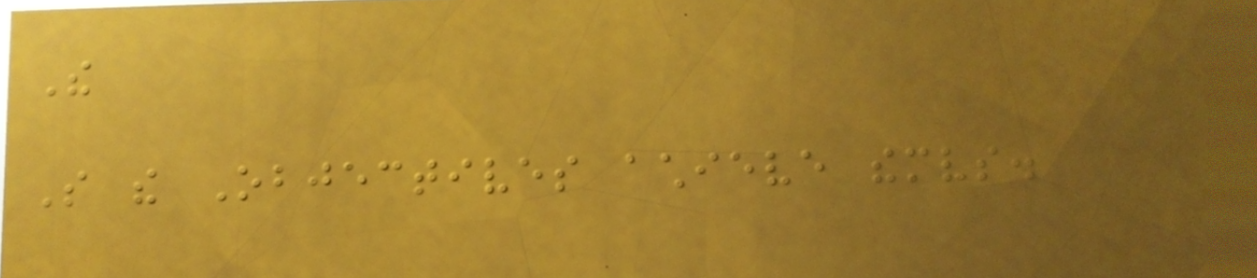The
So the Objectives achieve themselves.
